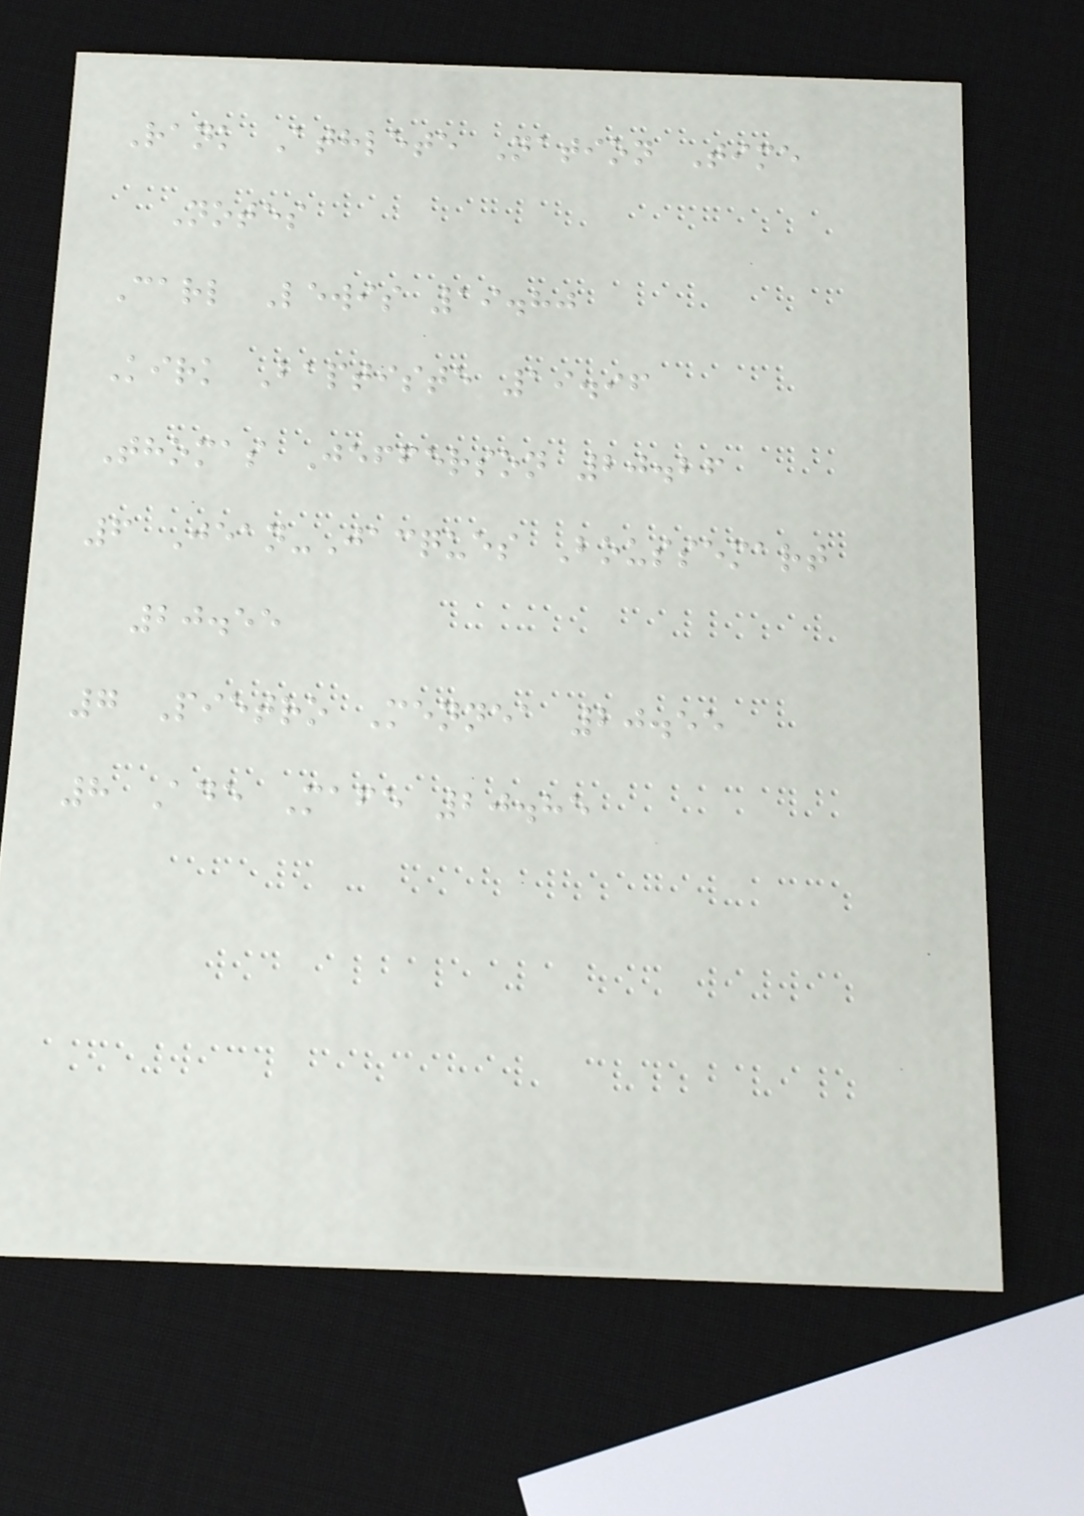Rank Athlete Nation Time
Notes
Carl Lewis 19.80
Kirk Baptiste 19.96
Thomas Jefferson 20.26
6 Jean-Jacques Boussemart
20.55
7 Pietro Mennea 20.55
8 Ade Mafe 20.85
